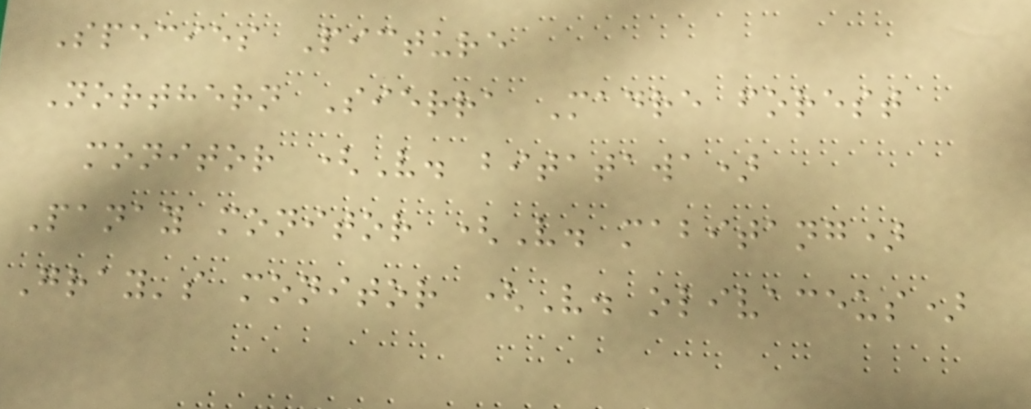Species Picture
Northern Sierra Madre forest
monitor (V. bitatawa)
Panay monitor (V. mabitang)
Gray's monitor (V. olivaceus)
